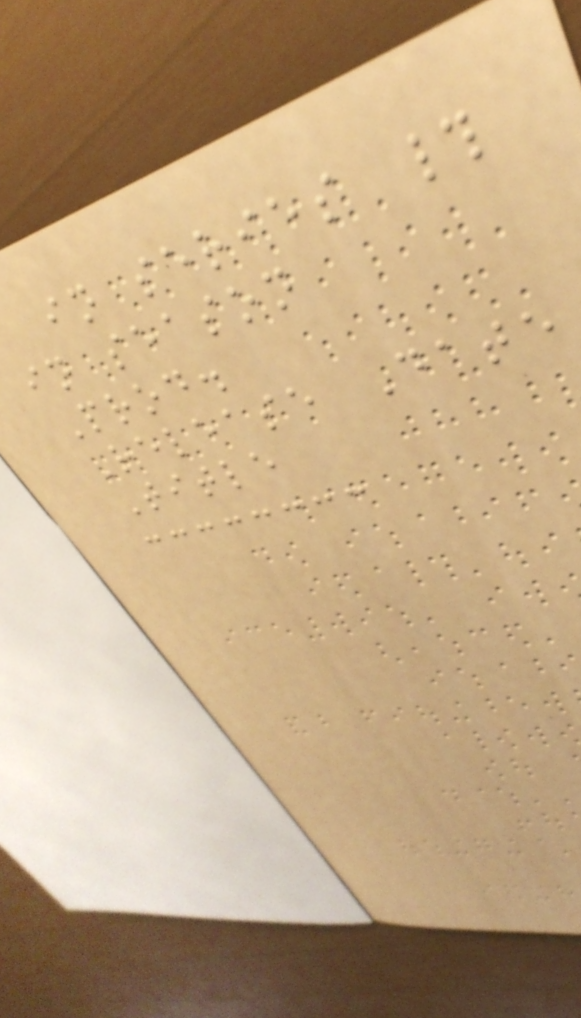in series #
in season
Prod.
Release Date
Title
